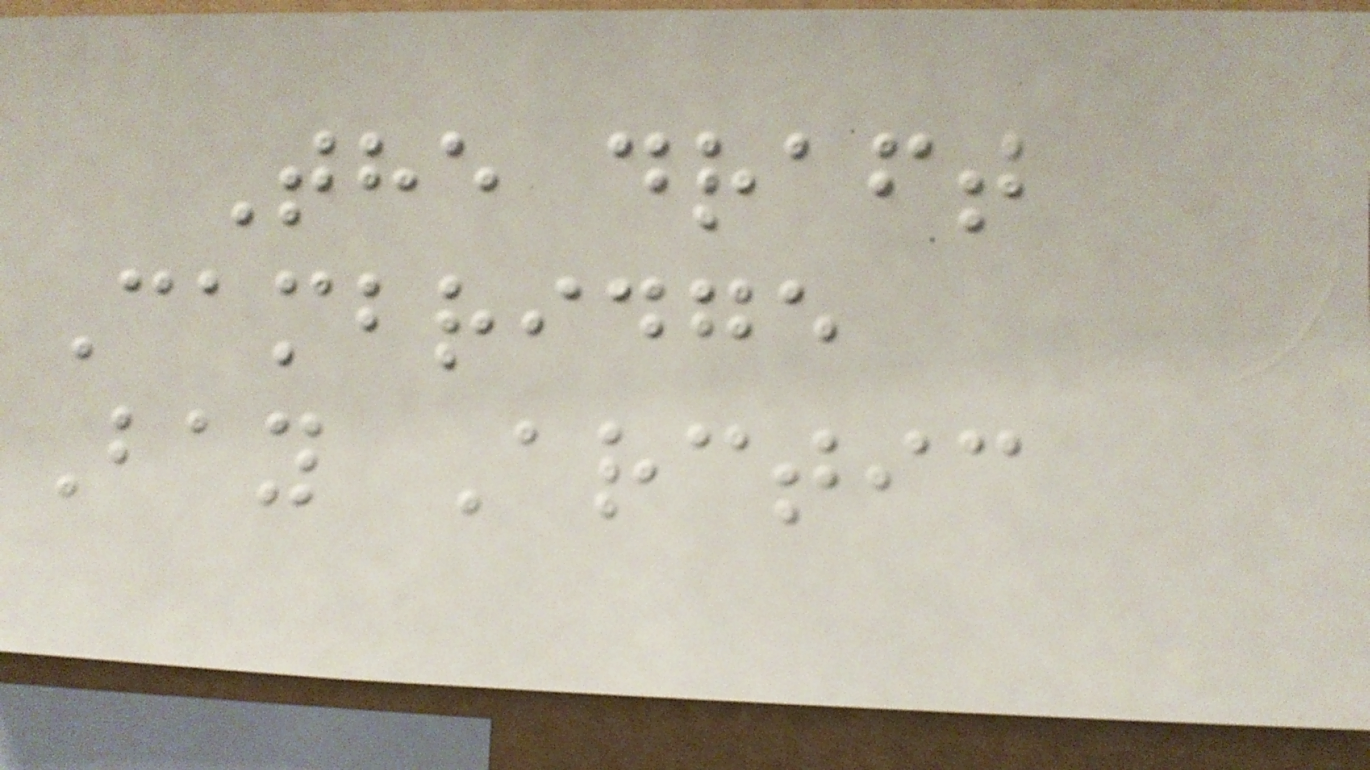The draft
Cambridge
Bay Arctic
